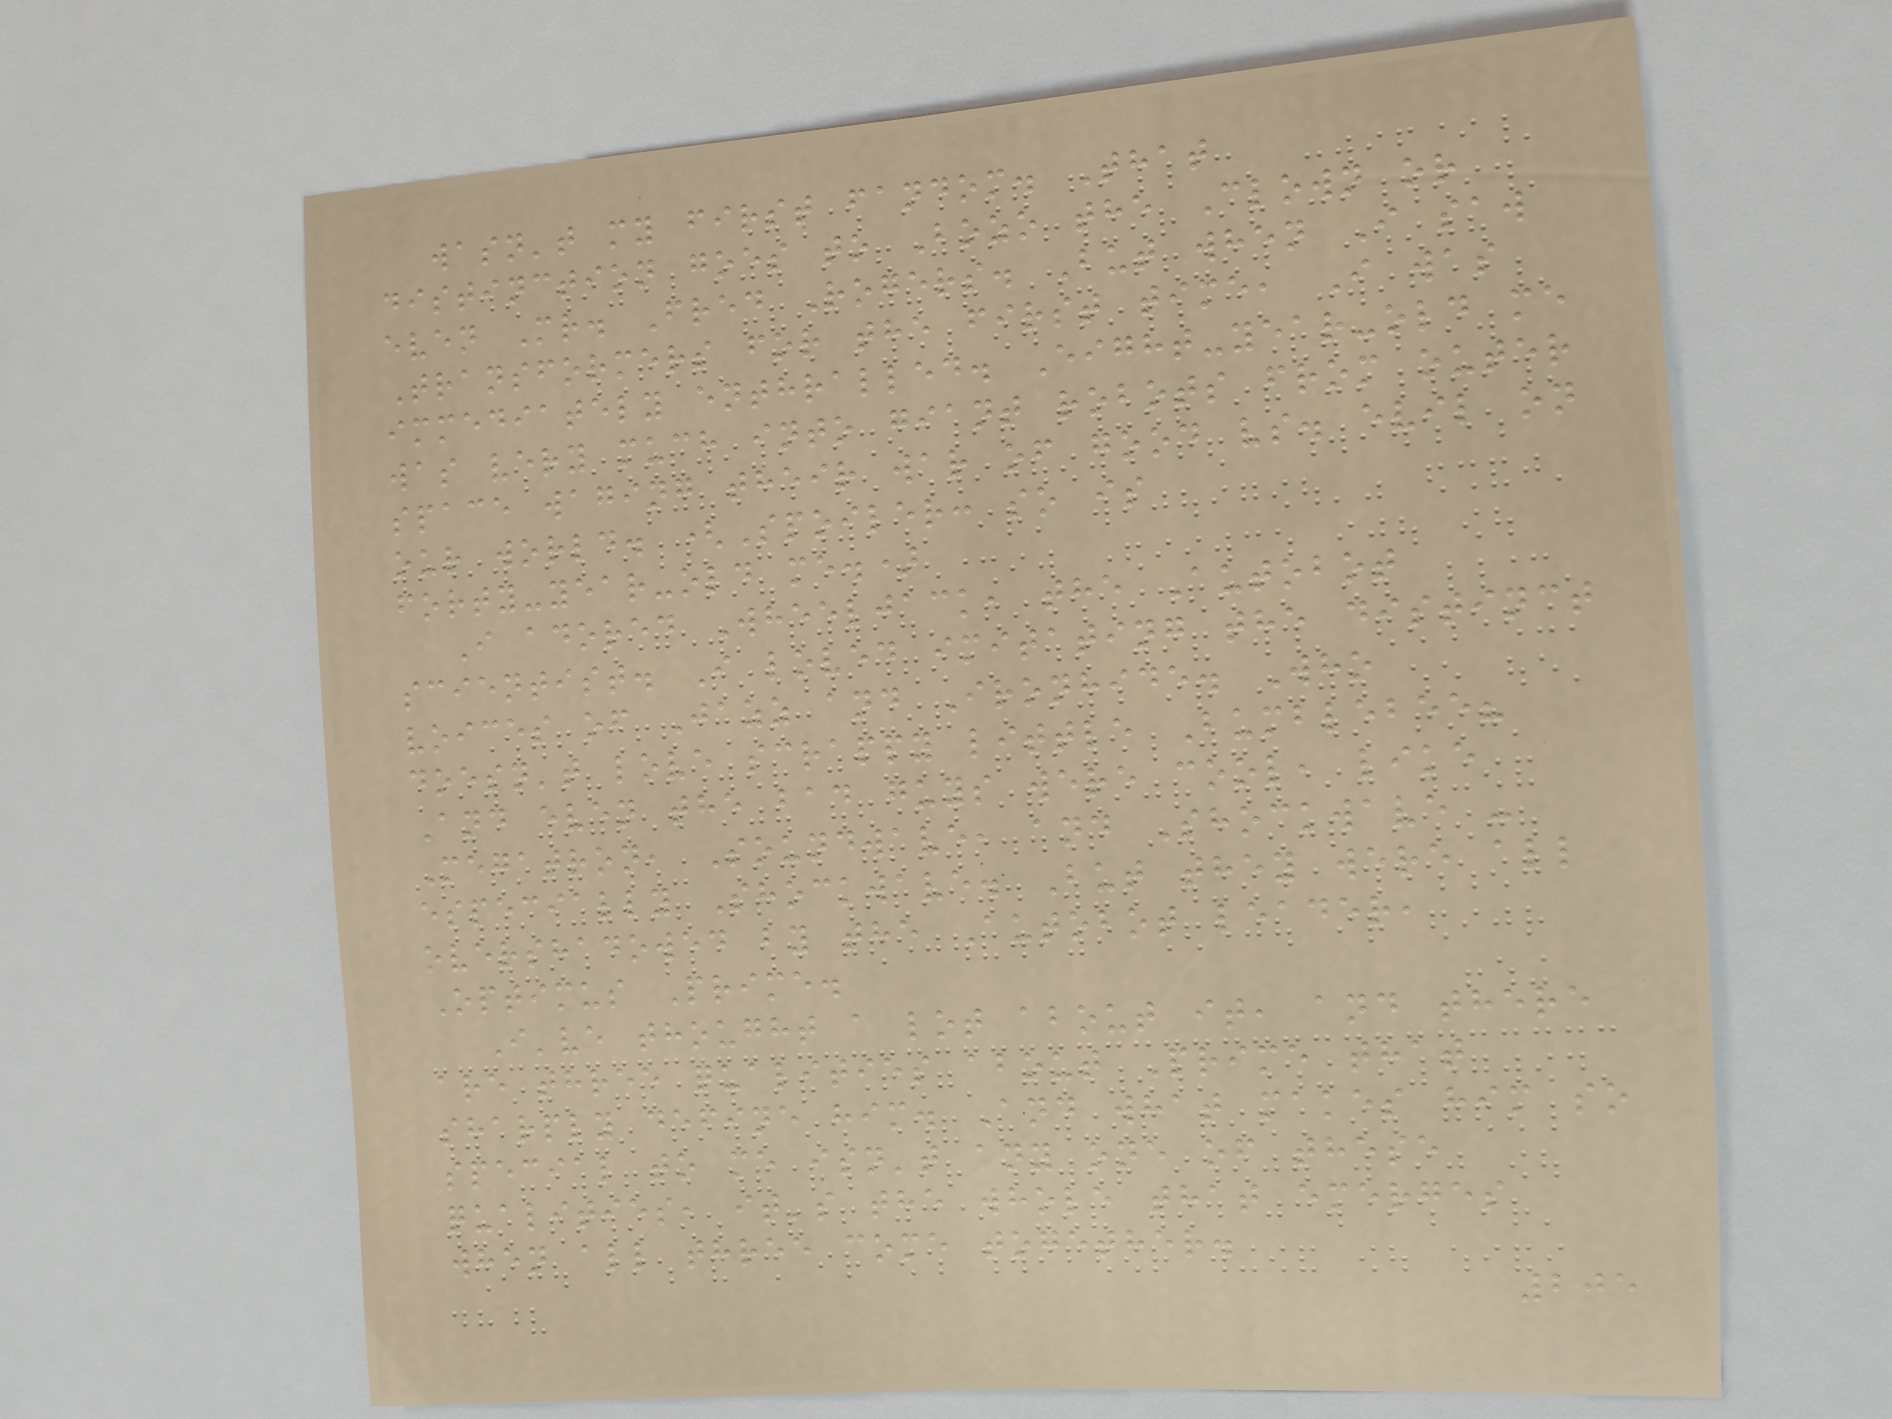wasn't my first fandom. That
distinction goes to Bozo the Clown or
even Mr. Fred Rogers. But when I saw
Transformers for the first time, I was
immediately enthralled. Eight-year-old me
was very much into giant robots from outer
space waging their war of good vs. evil on
our world. (Spoiler: so is
forty-year-old me.)
I adored Wheeljack, the Autobot
scientist. I loved imitating the distinct
voices of Jazz and Ironhide. Who
doesn't love scrappy little Bumblebee?
And even the bad guys were cool, like
Megatron, Soundwave, and Shockwave -
especially Shockwave. But they were all
overshadowed by the Autobot leader,
Optimus Prime.
I've thought a lot about it, and there
are three qualities about Prime that
sharply define him. And what makes him so
special to me isn't any one of these
qualities, it's the whole that emerges
when all three come together.
205
